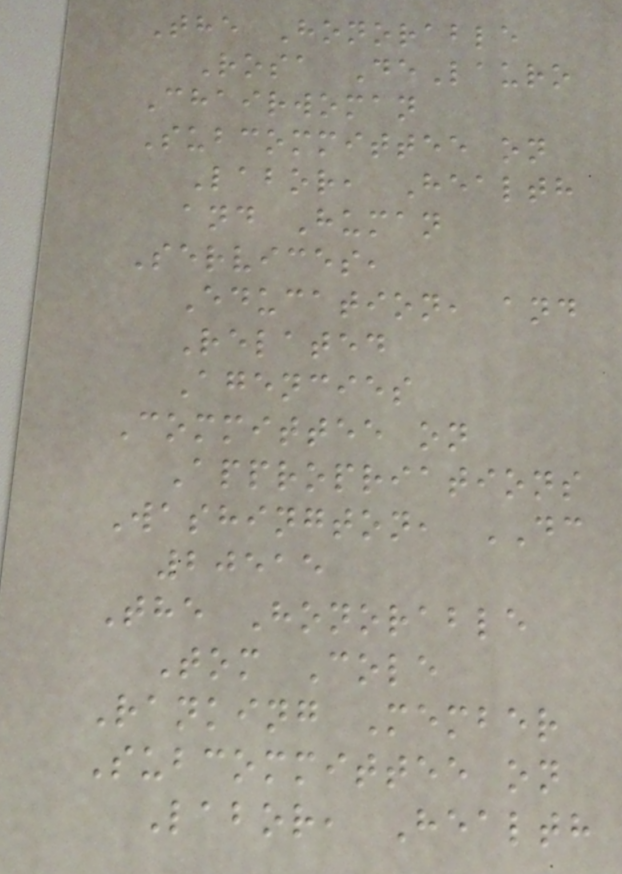The Honorable
Rosa DeLauro
Chairwoman
Subcommittee on
Labor, Health
and Human
Services,
Education, and
Related
Agencies
Committee on
Appropriations
Washington, DC
20515
The Honorable
Tom Cole
Ranking Member
Subcommittee on
Labor, Health
